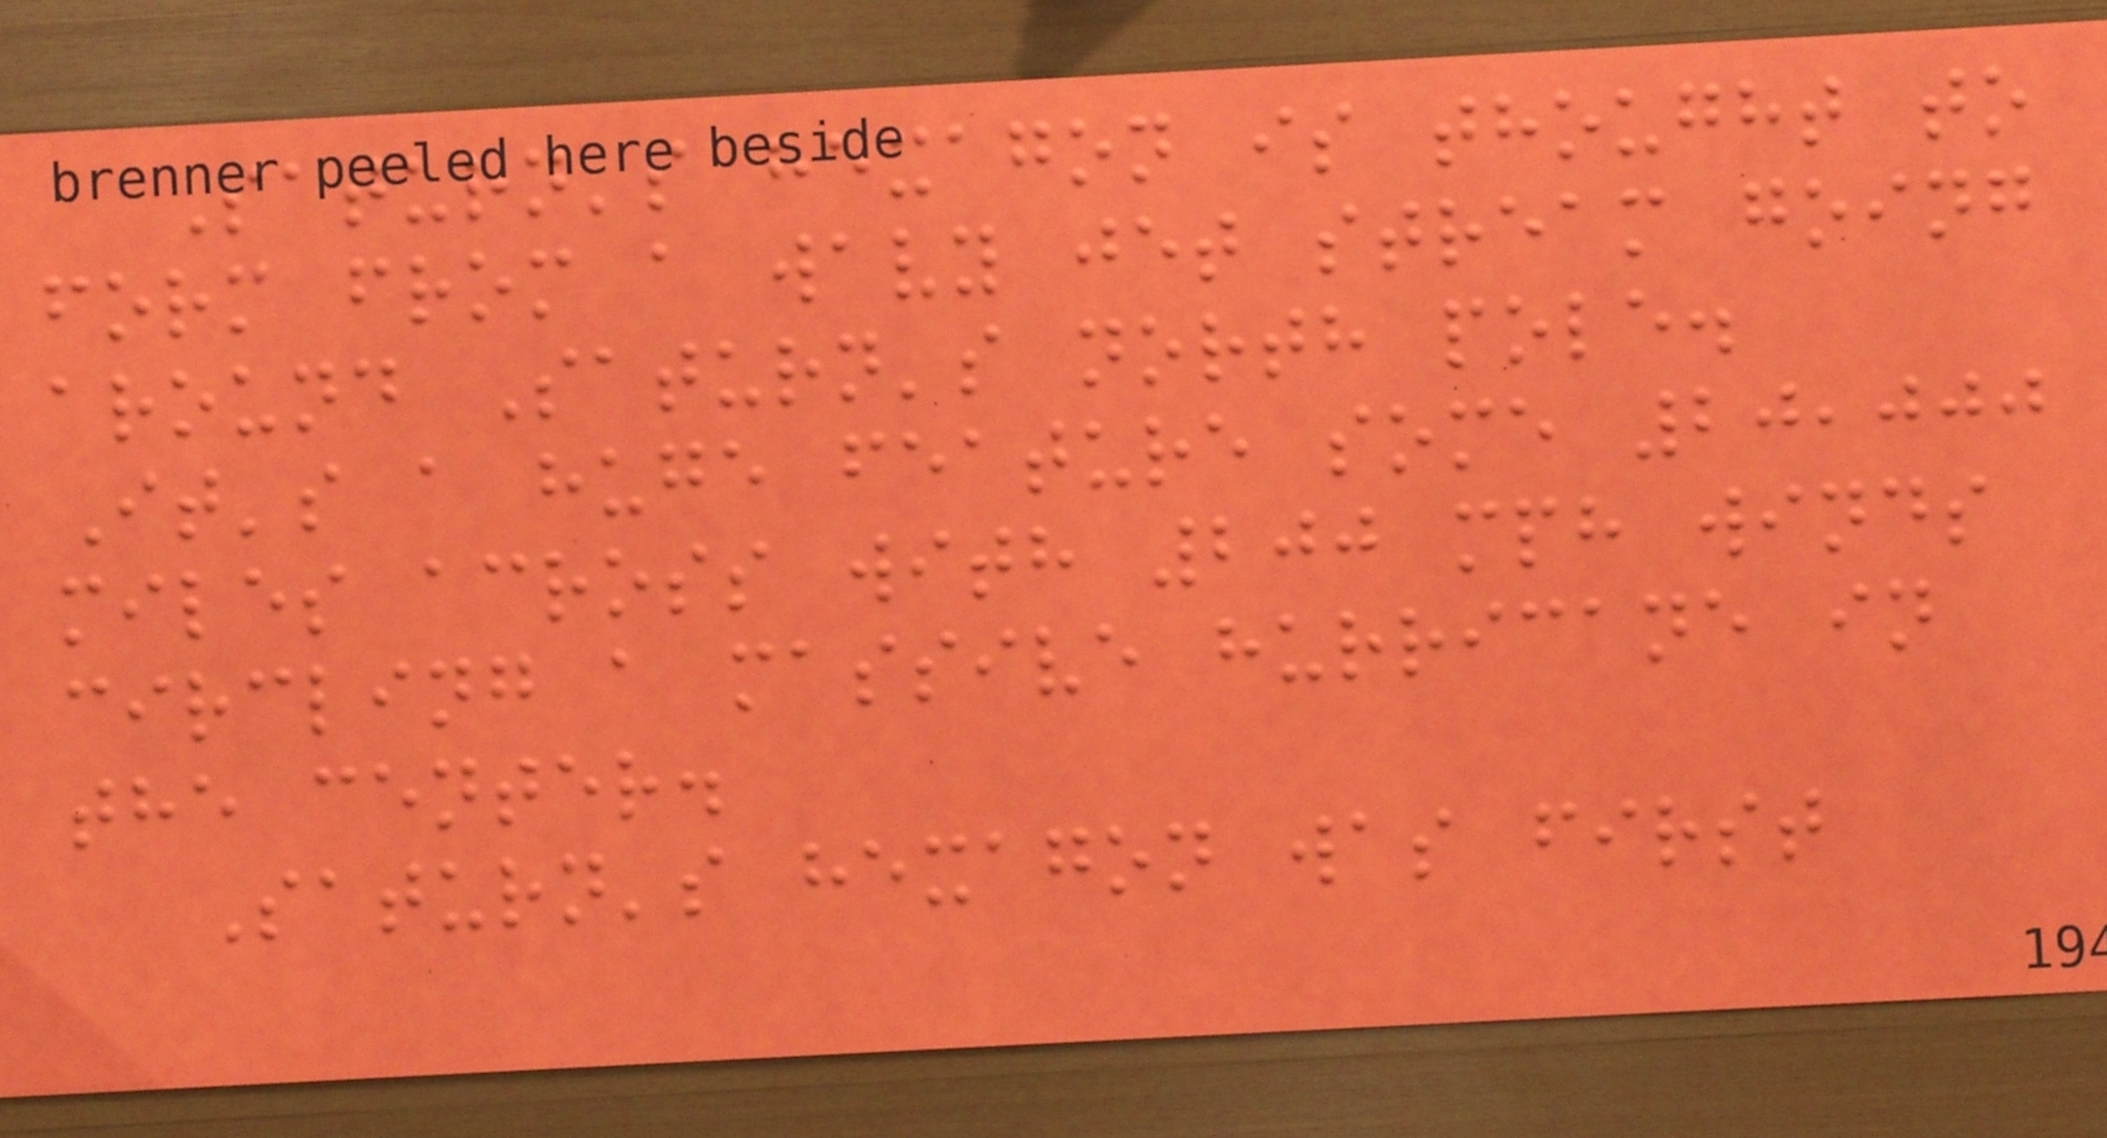Saturn's hexagon is thought to
form from a wavy jet stream going
around Saturn's north pole.
It's a huge feature some 20,000
miles across with 200 mph winds
circling a massive hurricane in
the center.
Saturn's hexagon was first
